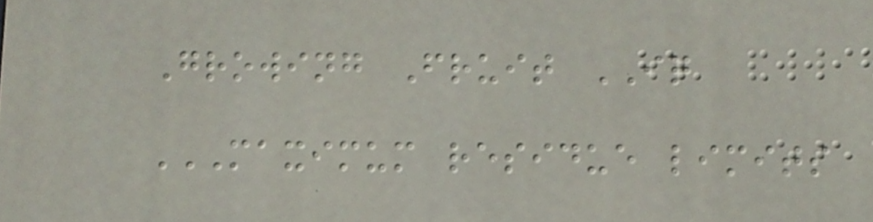Growing Fruit IQ
MAXIMUM RESIDUE LIMITS
